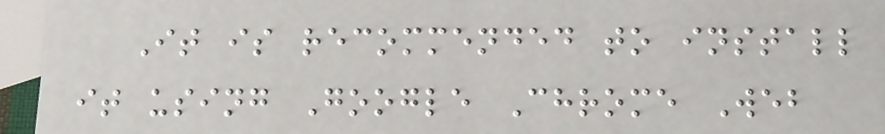It is recommended to install
it using Google Chrome Web
